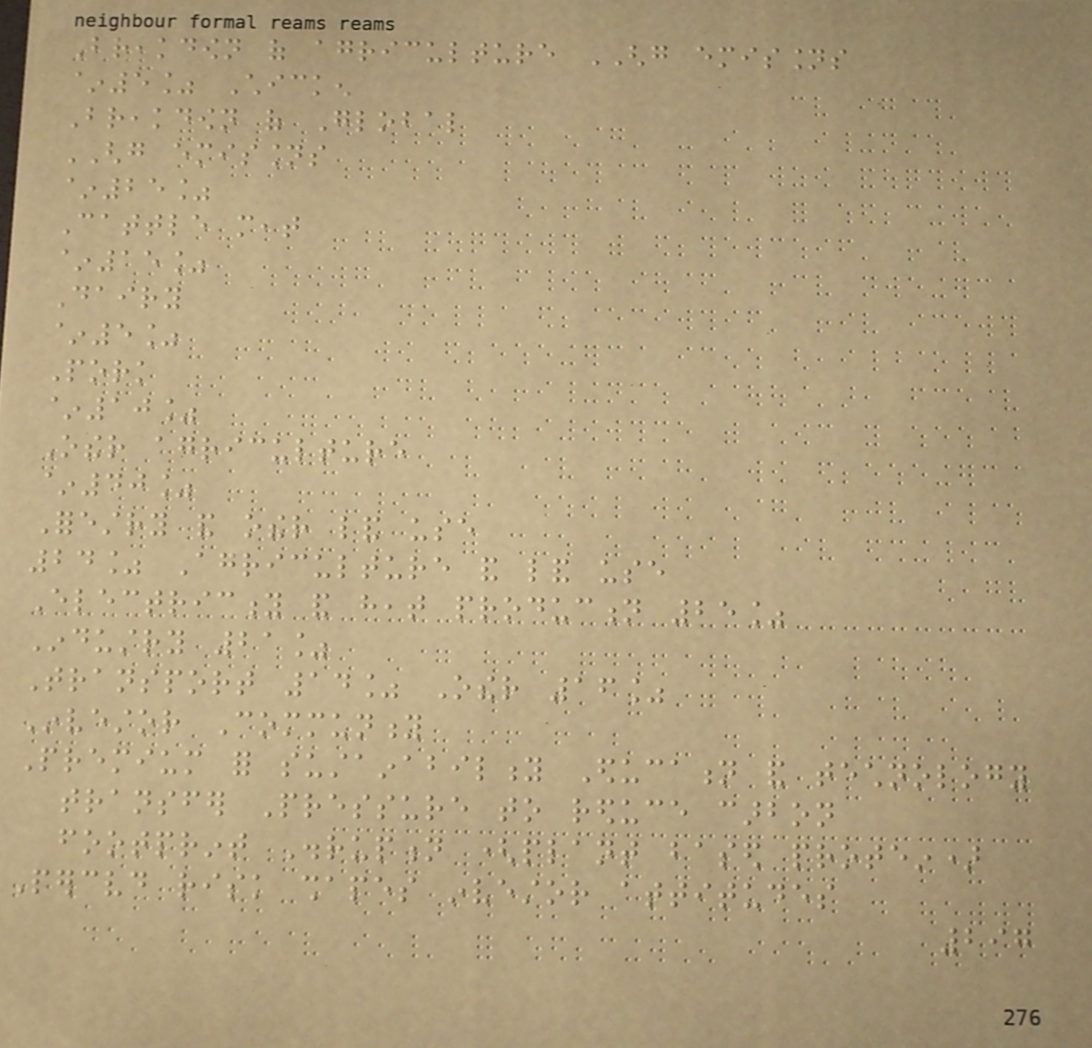Breakdown of agriculture GHG emissions
~5% Chicken
Breakdown of Global
GHG emissions
~25%
Cattle meat
~15%
Dairy
~5%
Pork
~10%
Other agriculture
~40%
Forestry and other land use
24% Agriculture and land use
Electricity and heat production 25%
Industry 21%
Transport 14% Other 16%
Investor Community
Premium for sustainability Education and technology
transfer Pressure to reduce carbon
footprint Disruption (plant based protein)
Perceived risk shapes investor attitudes
297
